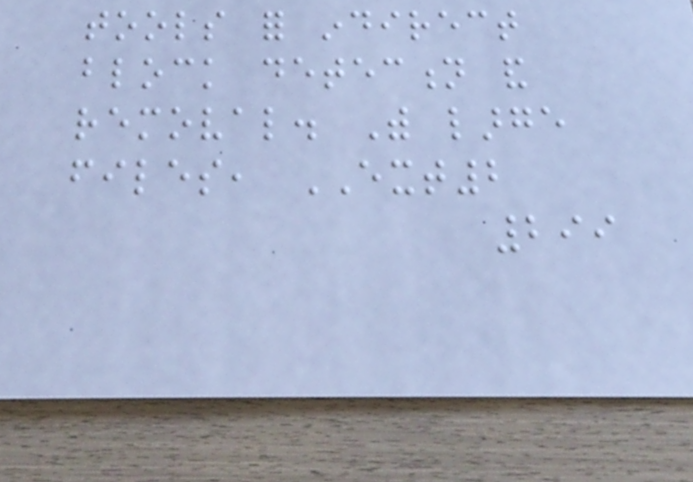tools for indirect
block detection and
removal. With large
files, EXT2
299
